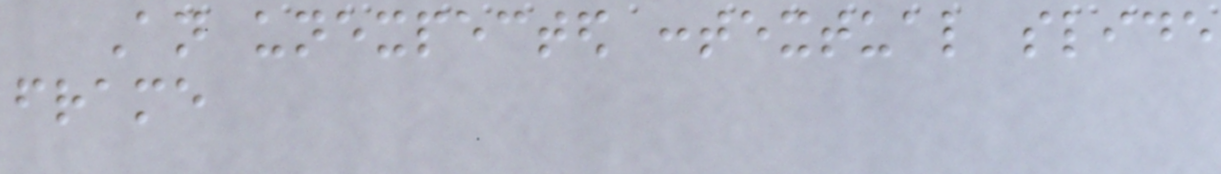An unexpected contextual slide
frame
